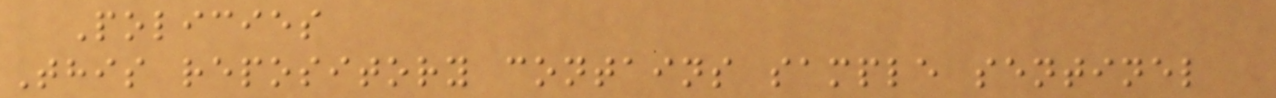Policies
This repository contains sample sentinel
